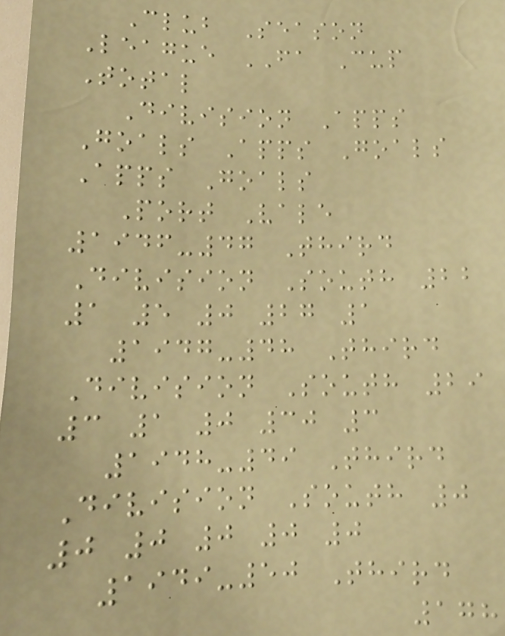Club Season
League FA Cup
Total
Division Apps
Goals Apps Goals
Apps Goals
Port Vale
1946-47 Third
Division South 22
1 5 0 27 1
1947-48 Third
Division South 29
3 1 0 30 3
1948-49 Third
Division South 0
0 0 0 0 0
1949-50 Third
178
